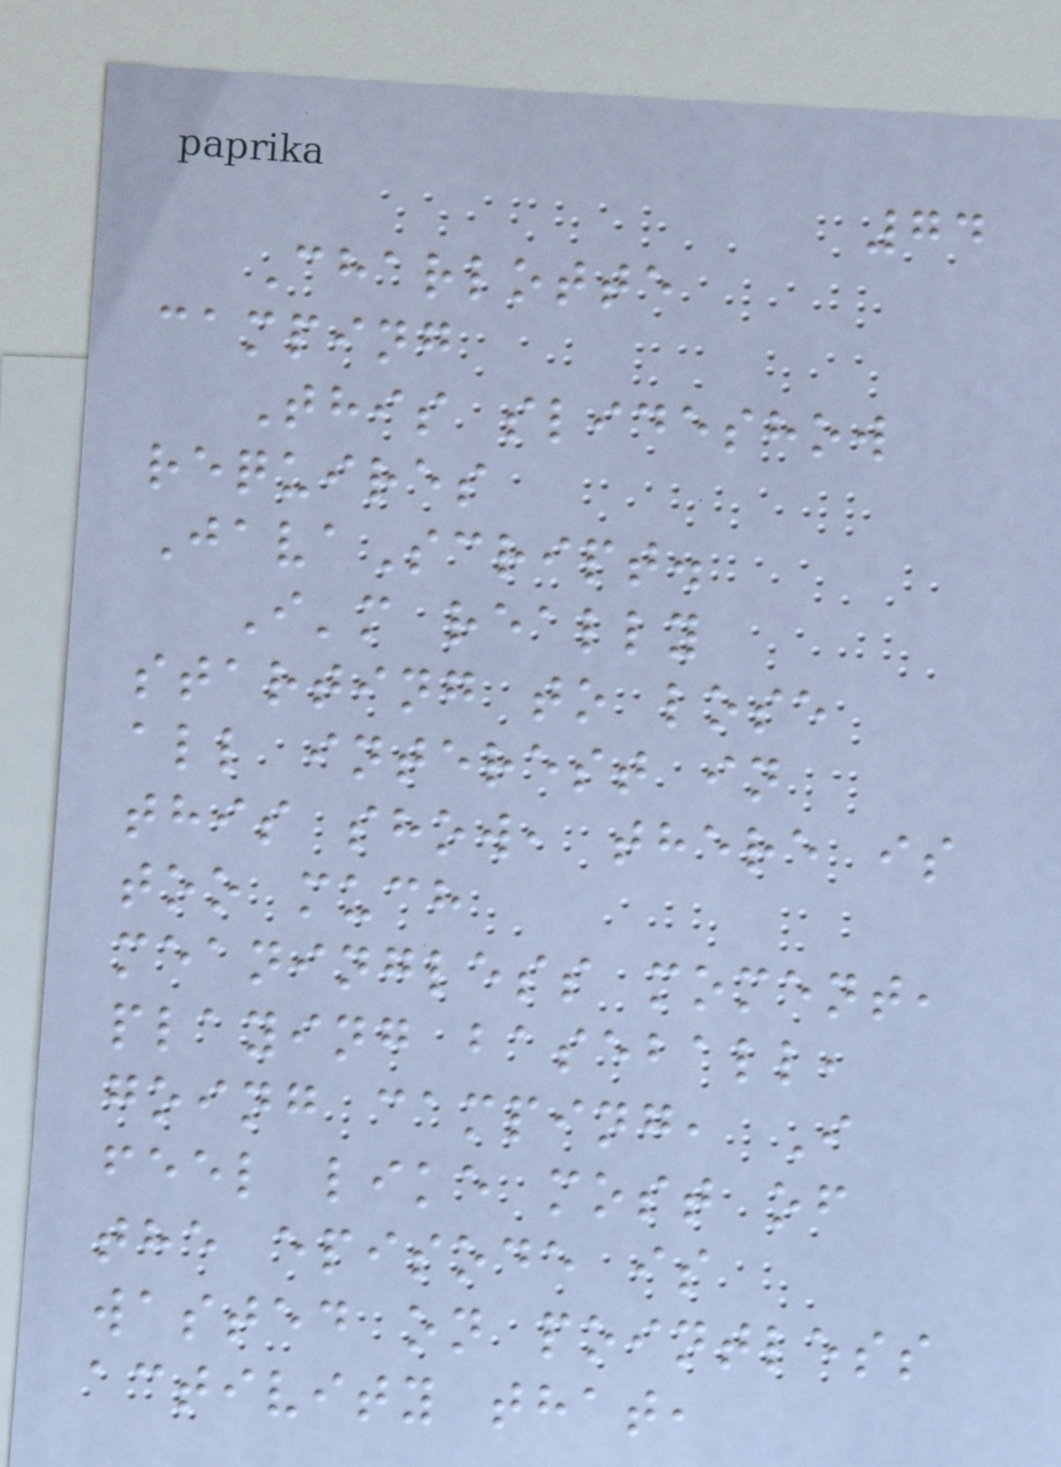74
Charlotte
camping
This slideshow
requires
JavaScript.
I'm really
starting to lose
all interest in
this show, there is
too much
meaningless moment,
playing baseball,
going camping, I
feel like most of
the episode is
wasted on pointless
activity that,
